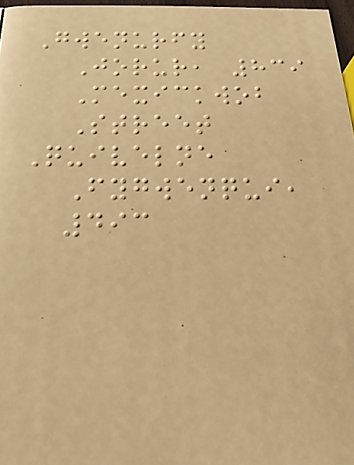Gwenurfy
Jorur, 839
Mexickwob
Street
Quivelne
Fygwenqui,
493
